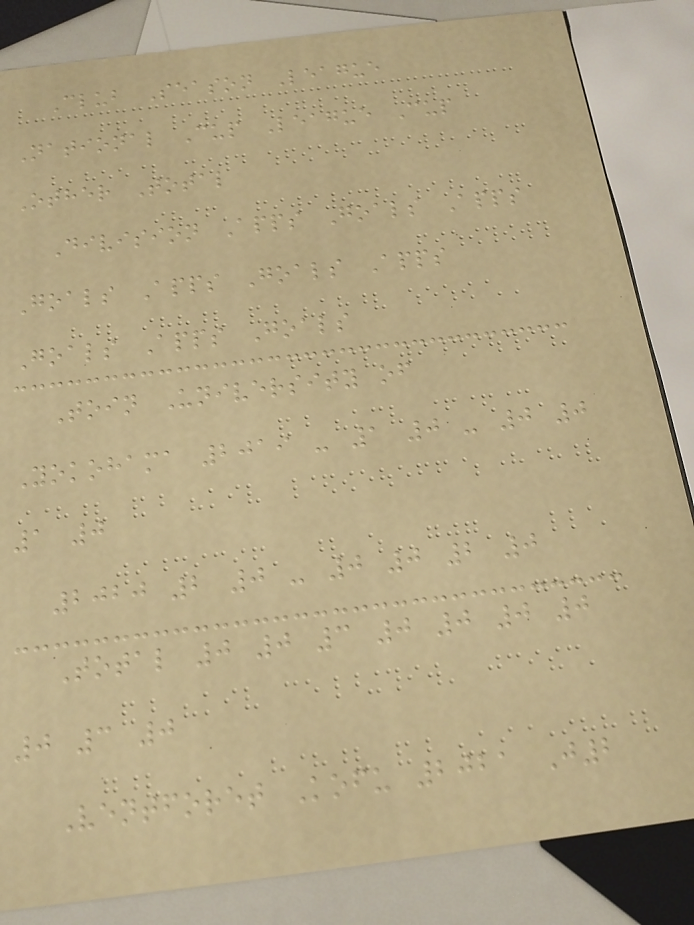Club Season League
National Cup League Cup
Other Total
Division Apps Goals Apps
Goals Apps Goals Apps
Goals Apps Goals
Toin University of
Yokohama 2019 - 1 0 - 0 0
1 0
2020 2 0 - 0 0 2 0
Total 0 0 3 0 0 0 0
0 3 0
Ventforet Kofu 2021 J2
